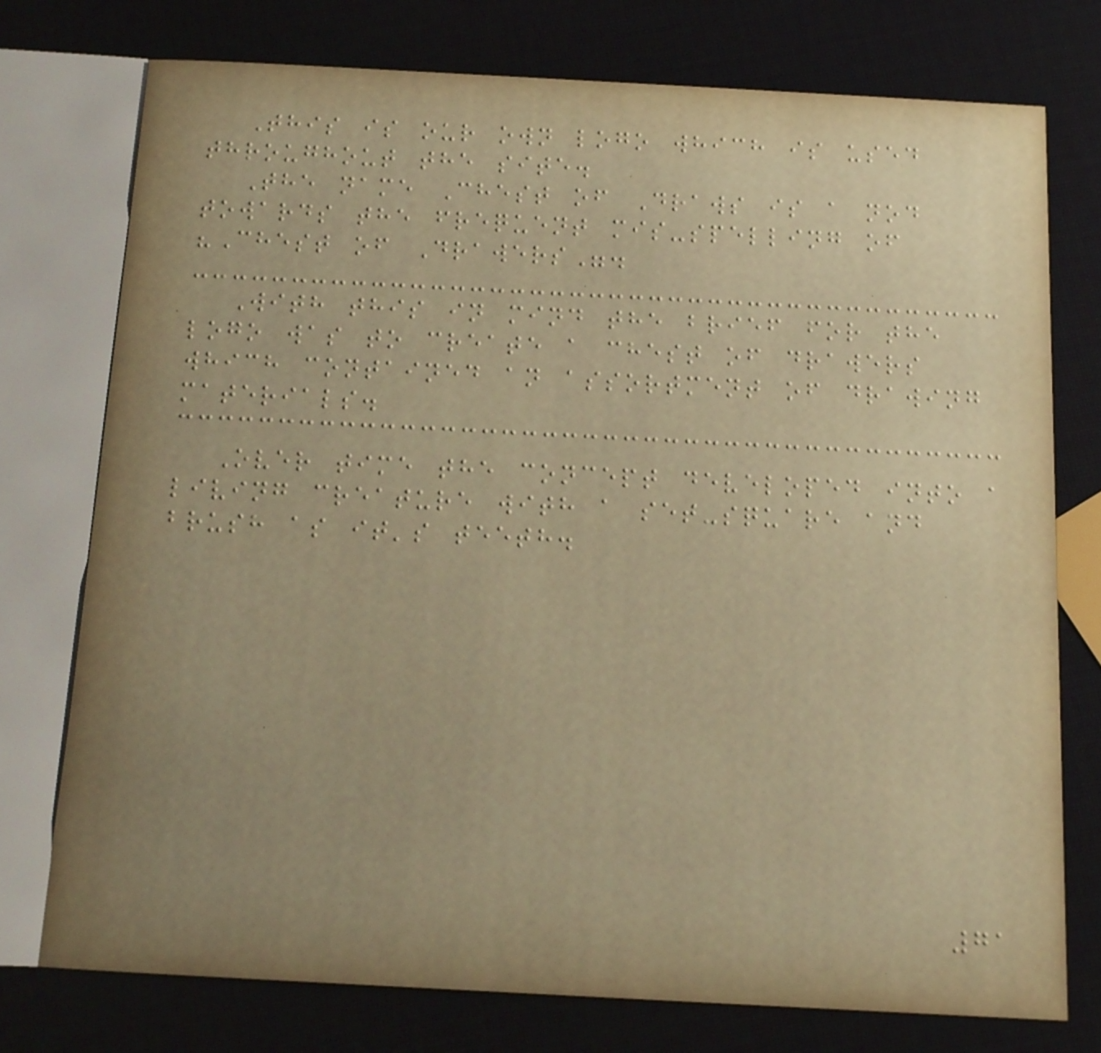This is our own logo which is used
throughout the site.
The name Chest of Draws is a nod
towards the frequent mis-spelling of
"Chest of Drawers".
With this in mind the brief for the
logo was to create a chest of drawers
which contained an assortment of drawing
materials.
Over time the concept developed into a
living creature with a set-square and
brush as it's teeth.
71
